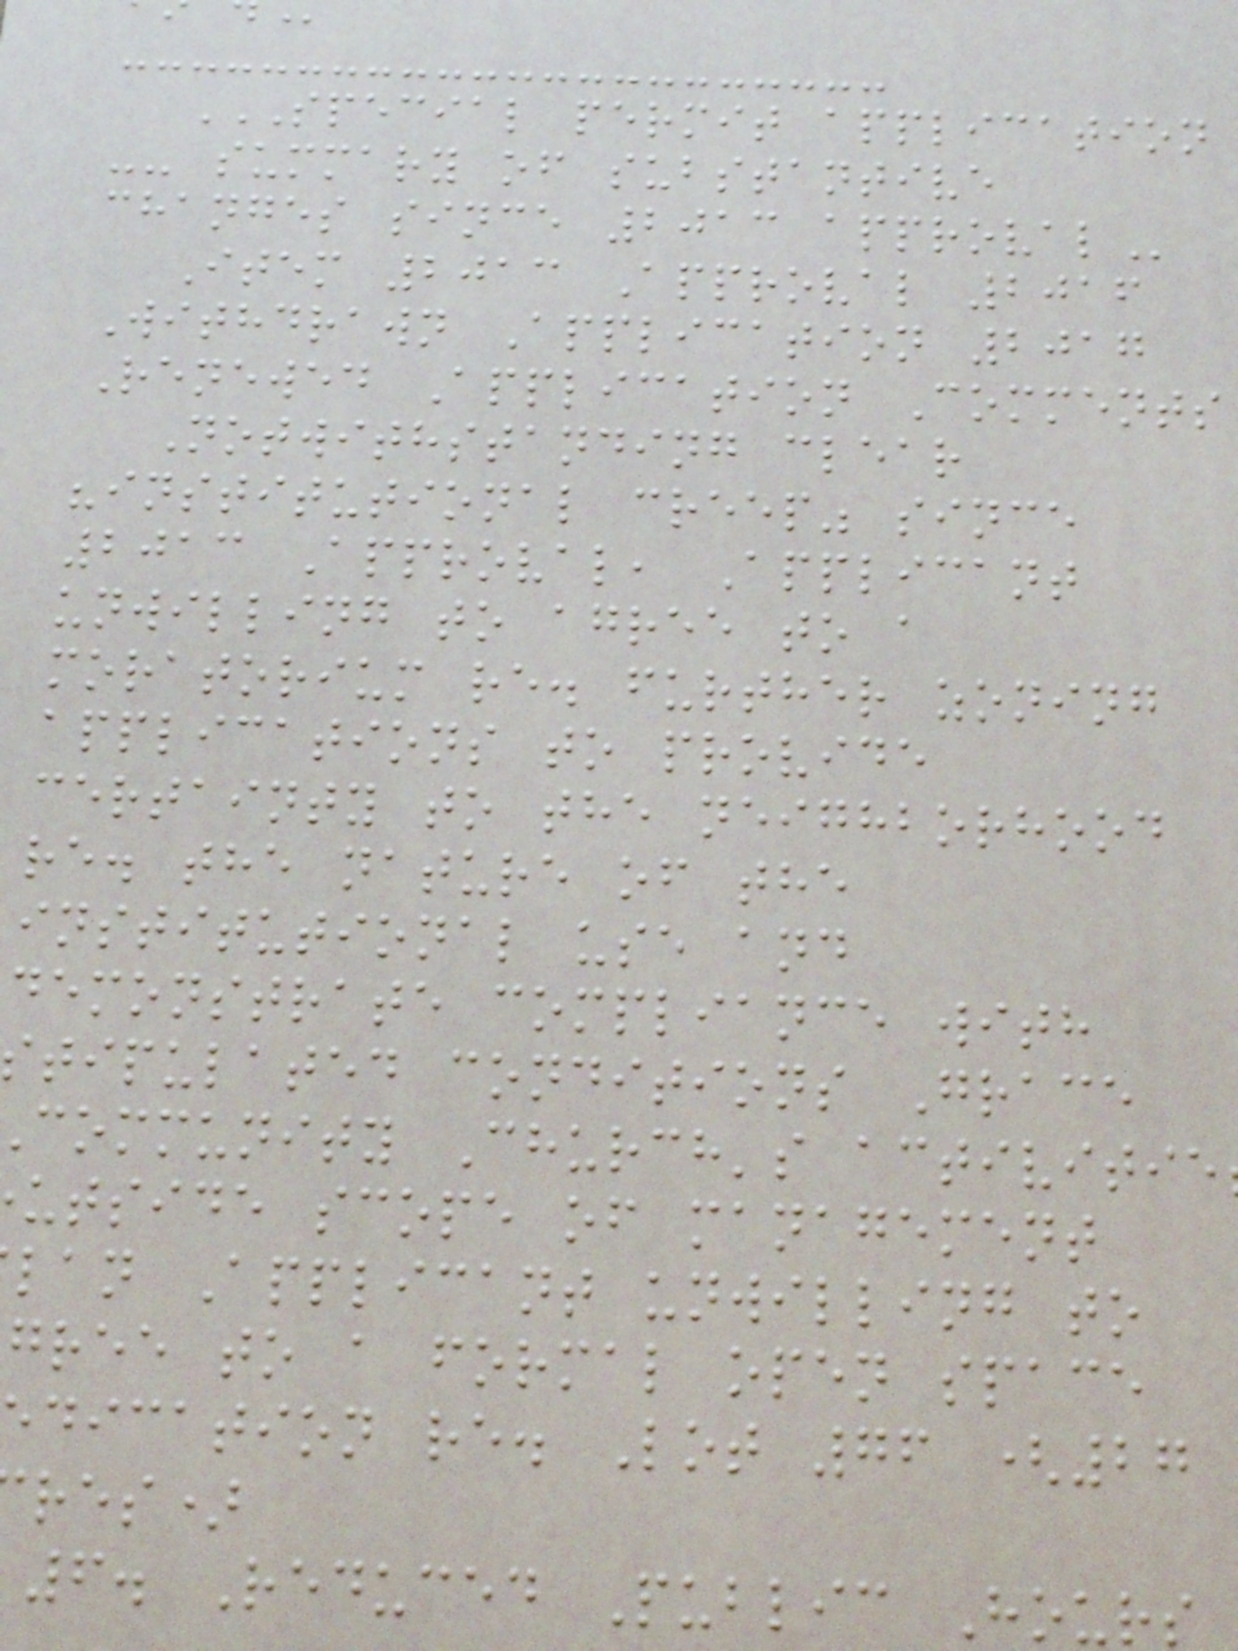SPECIAL PERMIT APPLICATION
-- summary of substantive
changes since 2013
Item 2013 Approval 2016
Withdrawn Application 2017
Renewed Application Comments
Notwithstanding clear
"institutional creep" since
2013 Approval, Applicant
unwilling to agree to a
moratorium re. further zoning
applications to provide
certainty to the neighborhood
re. the nature of the
institutional use and
demonstrate compliance with
tipulated conditions Grace
community Church's activitie
utside scope of management
lan Applicant unwilling to
gree to a formal open space
dication re. Lot 76 (27
res)
6. Reduced Public Hours
